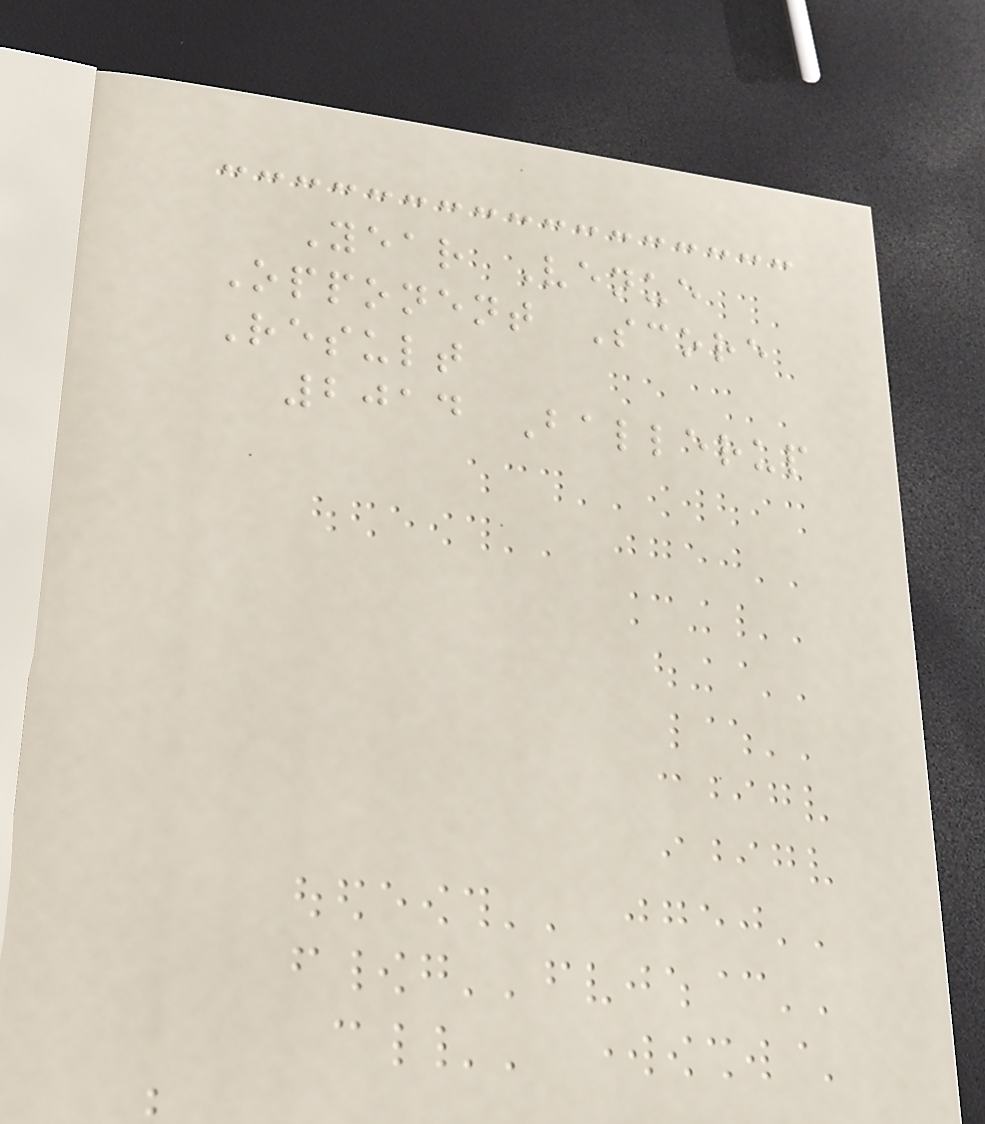Year Venue
Opponent Score
Result
2014 Ballerup
